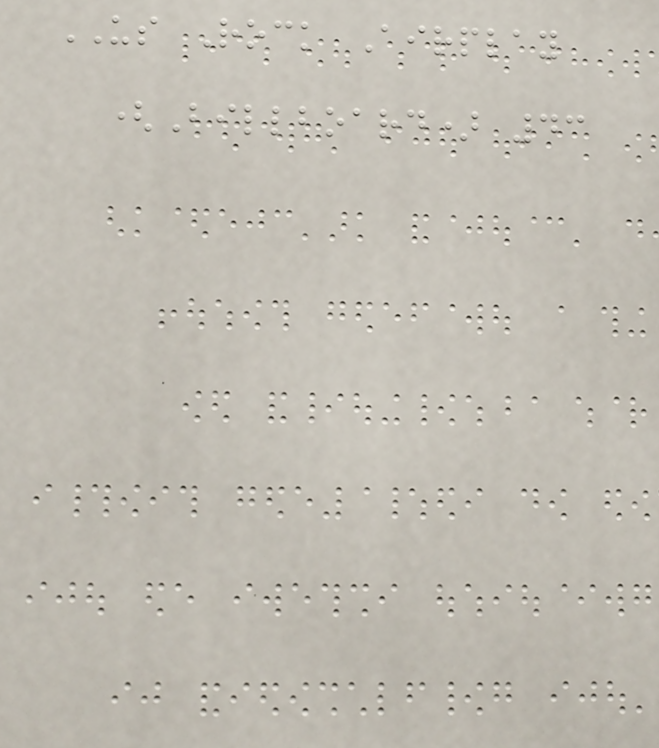US Rock Airplay
(Billboard) 43
